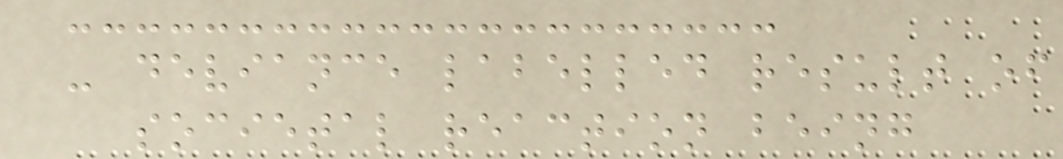- deviance labelled result of
societal reaction being
